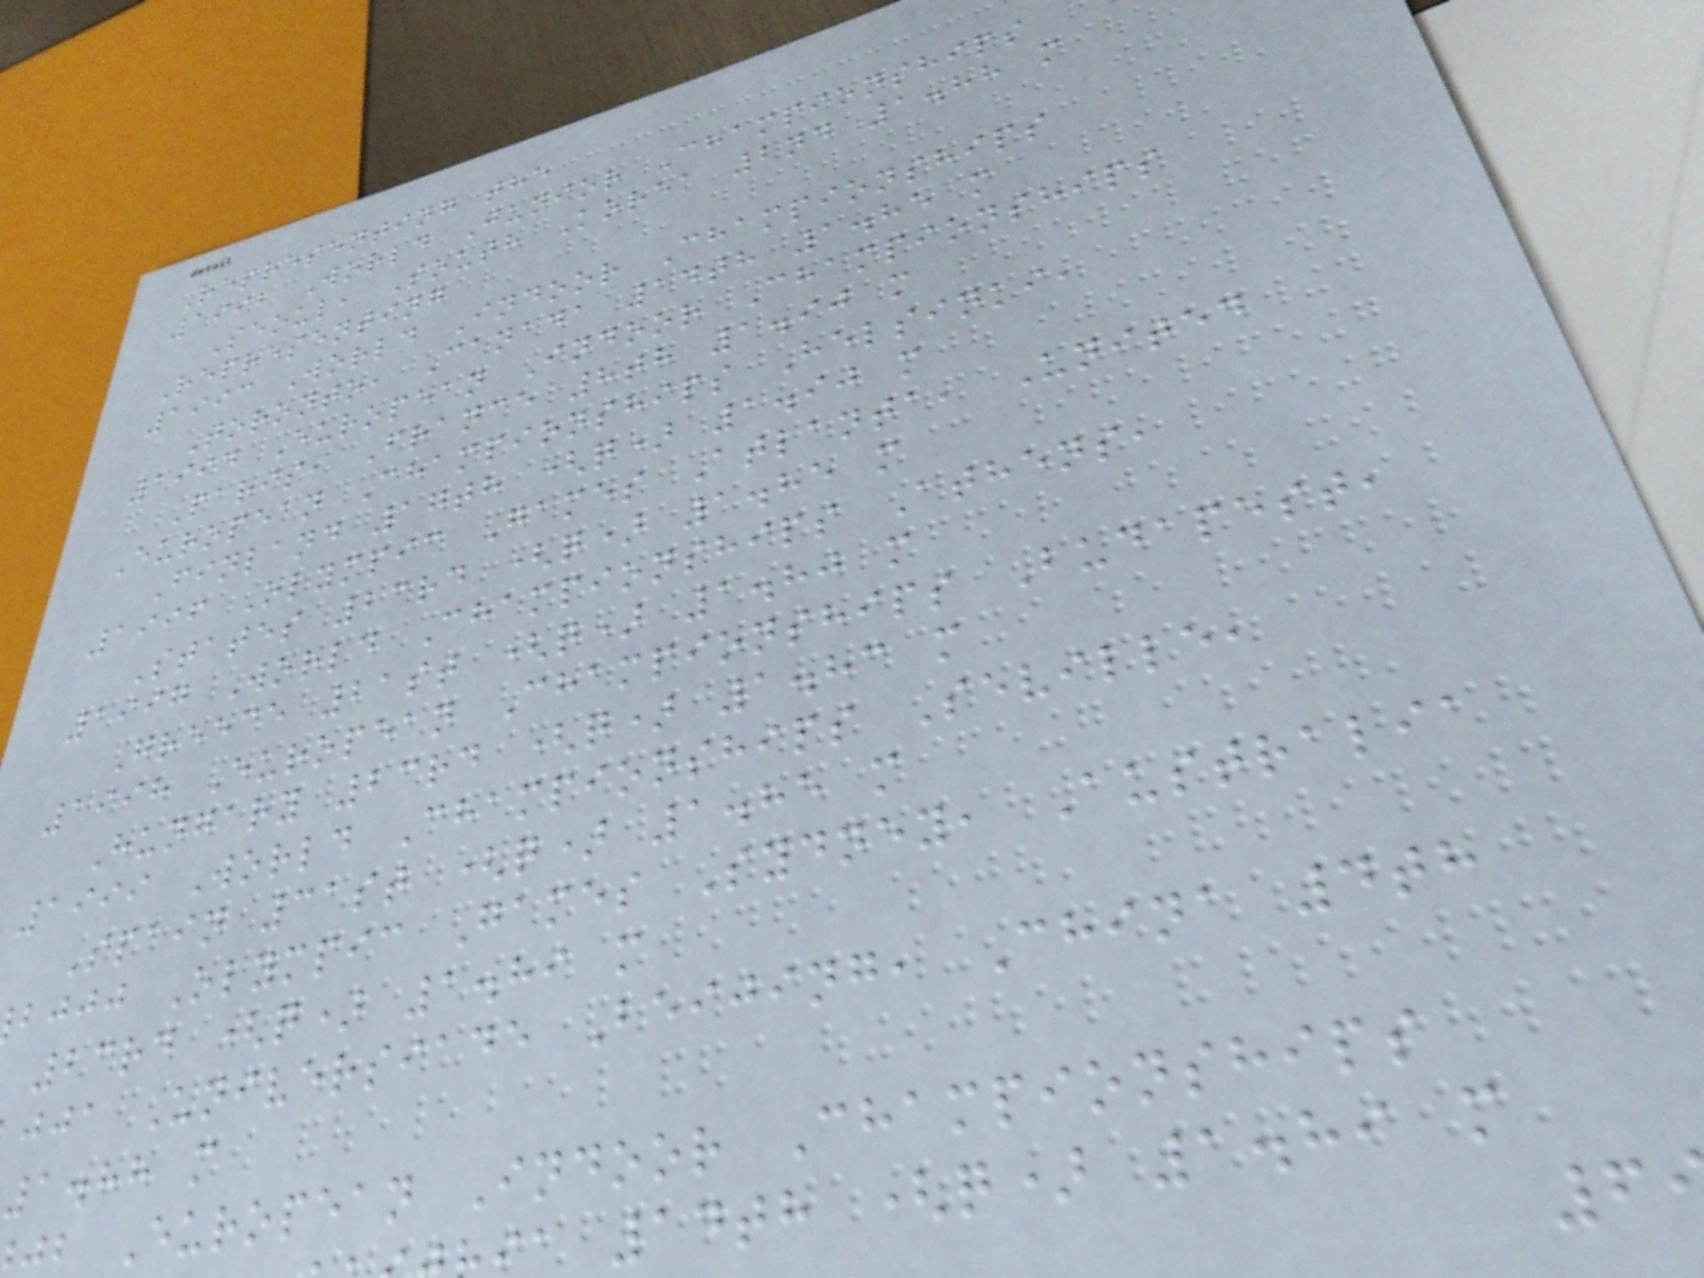Representing the
1992 World Junior Championships
Seoul, South Korea 2nd 1.88 m
Representing
1993 World Indoor Championships
Toronto, Canada 14th 1.85 m
1994 European Indoor Championships
Paris, France 8th 1.90 m
European Championships Helsinki,
Finland 17th (q) 1.90 m
1996 Olympic Games Atlanta, United
States 23rd (q) 1.85 m
1997 World Championships Athens,
Greece 21st (q) 1.80 m
1998 European Championships Budapest,
Hungary 23rd (q) 1.83 m
1999 World Championships Seville,
Spain 31st (q) 1.85 m
bjjj Olympic Games Sydney, Australia
23rd (q) 1.89 m
jja Universiade Beijing, China 4th
1.88 m
b European Indoor Championships
a 14th (q) 1.89 m
